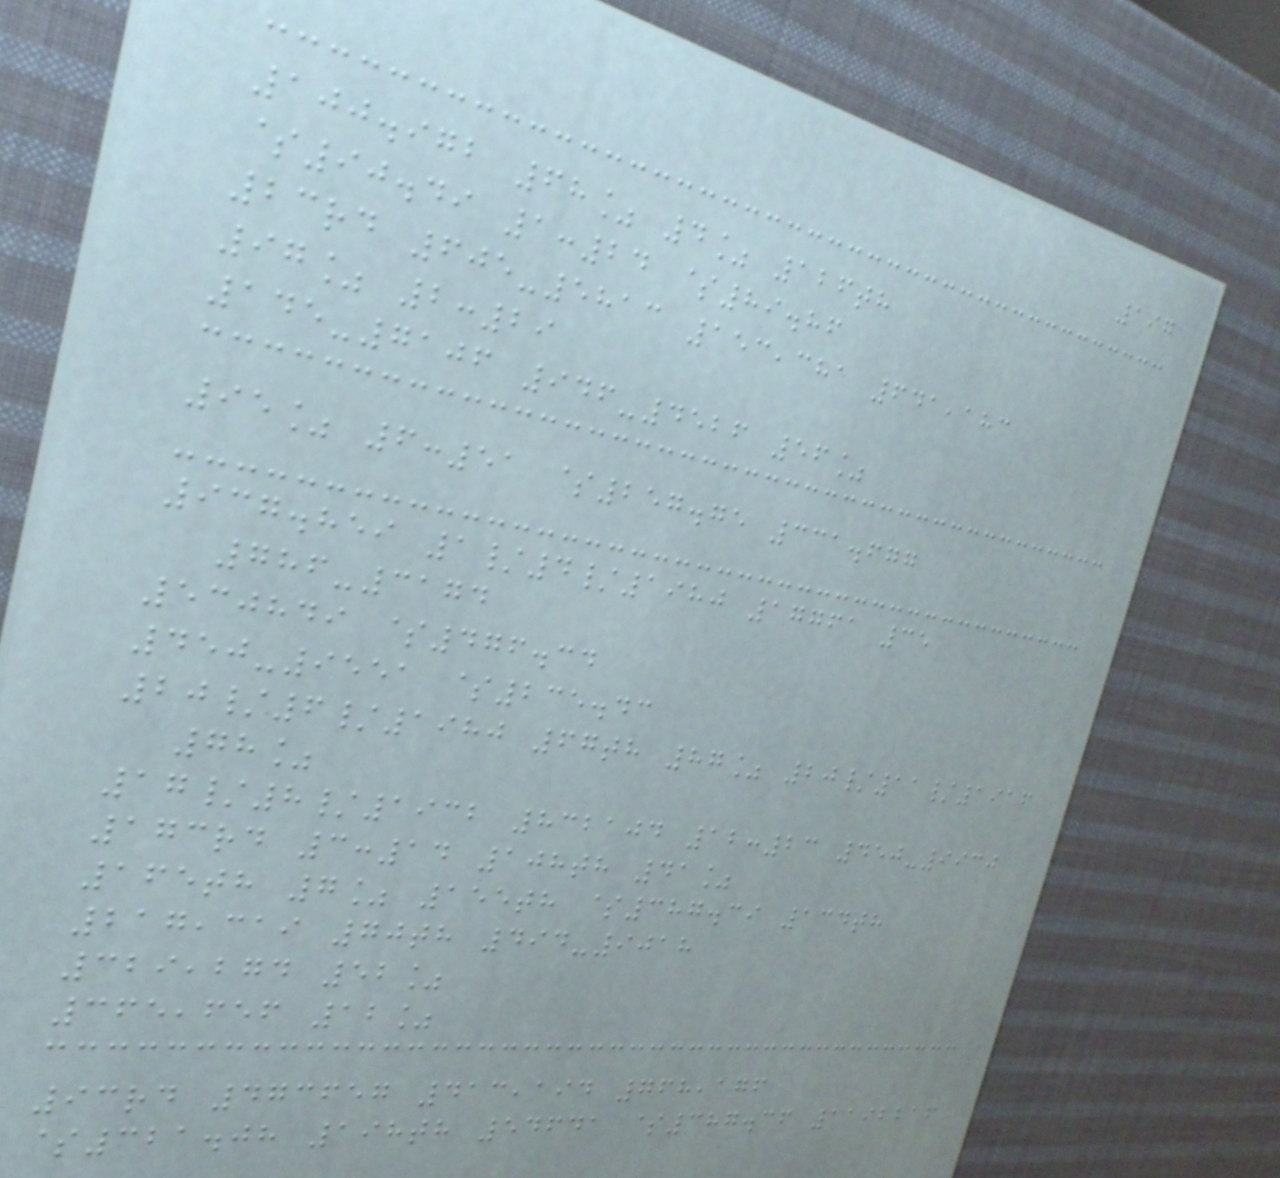197
100.972 68% 4% 126th
$90.49 1:24 $89.86
23rd 605-5813 153,381 641,183
97% 2:29
145-7106 946-4526 56%
95% 6:51 $257.75 331.677
937.859 1/4/1980 17761 35
786-3174
530849 $476.34
450-9551 $235.43
20/6/1980 67th 87% 20/11/1916
78%
17/8/1932 832104 12:23 450-9930
173rd 3:14 108th 41%
165th 7% 155th $387.39 134th
217,319 70th 494-9018
329,274 52%
365,656 12%
93rd 473657 413,194 768,176
$321.08 198th 54641 $387.36 1192216
